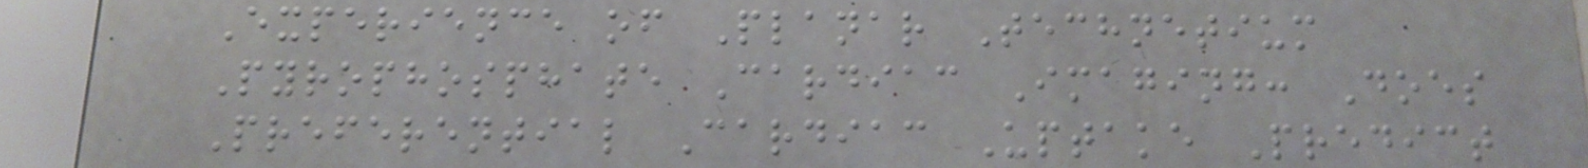Experience of Planar Technetium
Pyrophosphate Cardiac Imaging: Does
Preferential Cardiac Uptake Predict
